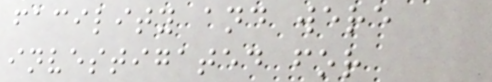facility and were
investigated for
